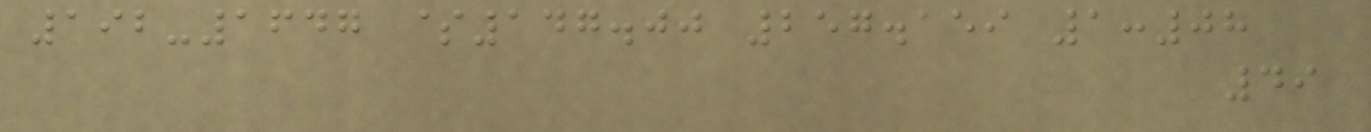192-1647 $147.00 257.159 1:08
49
